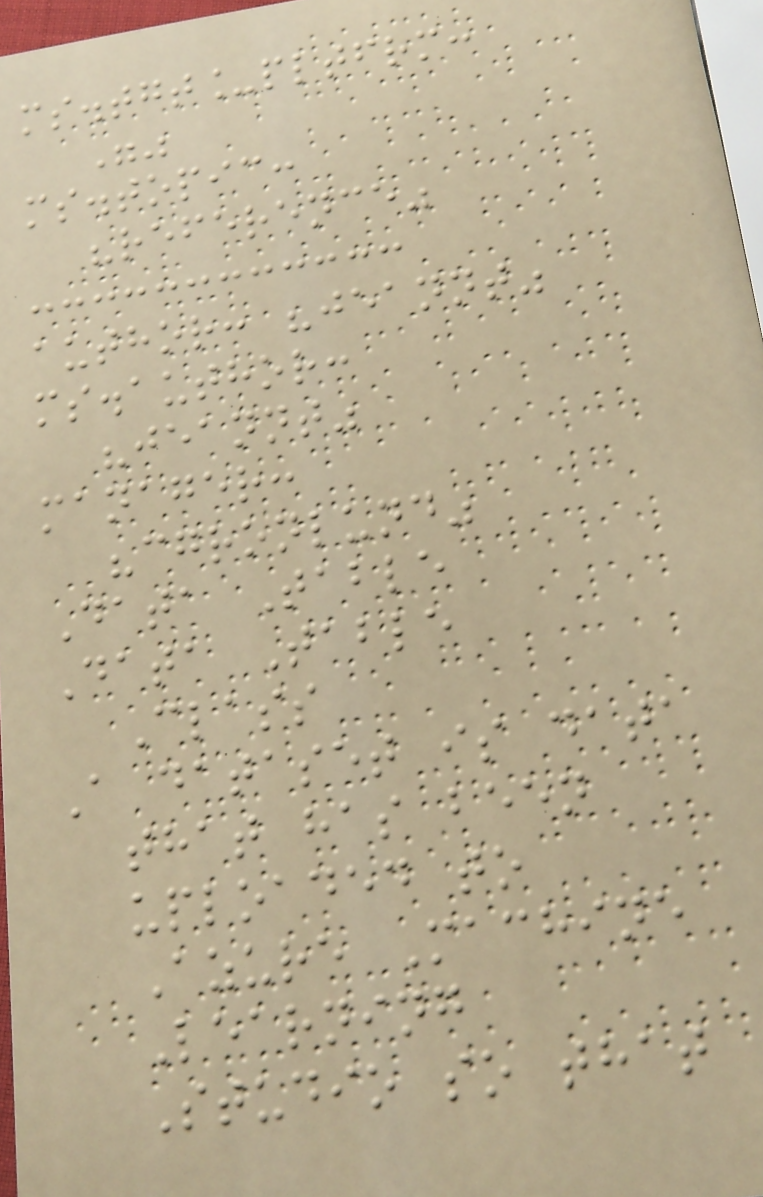ms.tgt_pltfrm:
""
ms.topic:
"reference"
author: "jeannt"
ms.author:
"jeannt"
manager:
"cgronlund"
Data Table
Data Table
Class
A dataset is data
that has been
uploaded to
Azure Machine
Learning
Studio so that
